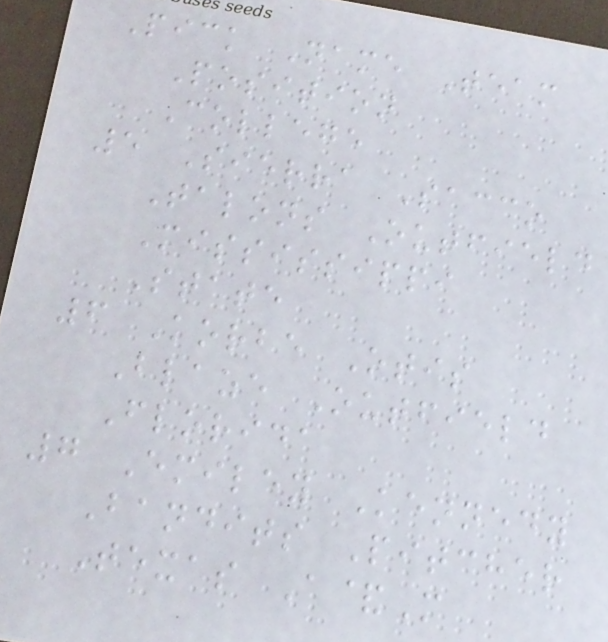Pick Name Team
Position
College
5 Sierra Sacco
Talons Outfield
Mississippi
State
6 Korbe Otis
Blaze Outfield
Florida
7 Emiley Kennedy
Bandits Pitcher
Texas A&M
